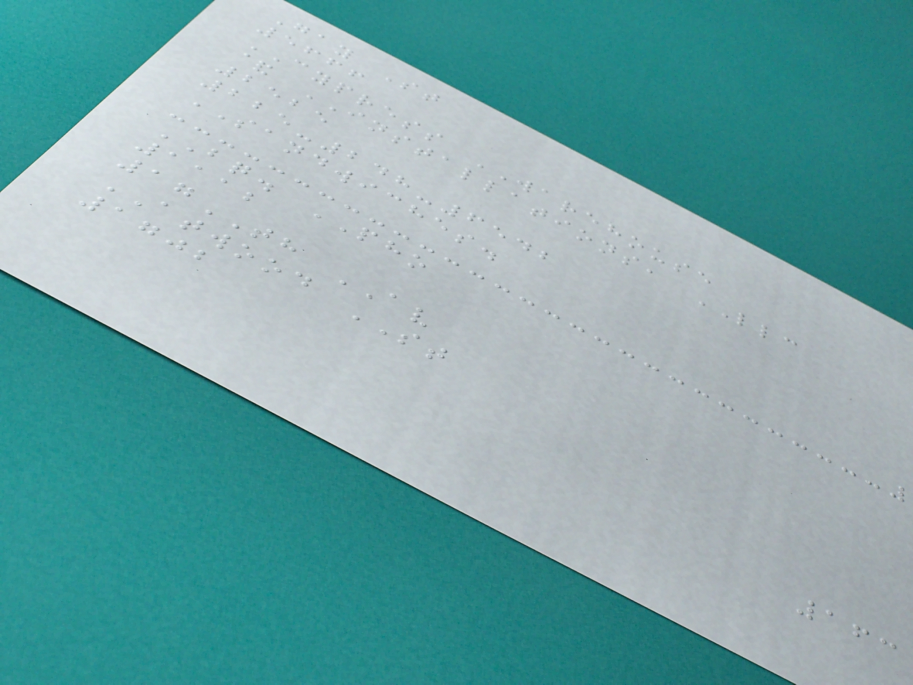Gay St
5666
CYPRESS WAREHOUSE
& INSTALLATIONS, LLC
2525
225-248-6542
SANDWICHES.
BQ. PHO
1112
17TH AV
ATWOOD ST
1702
163
